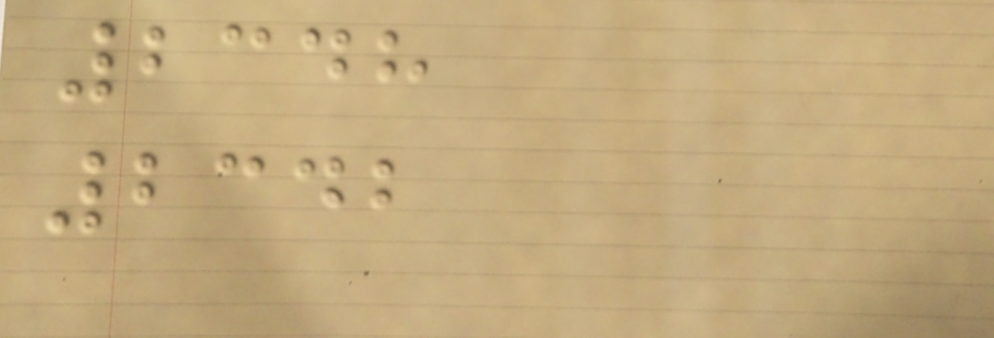2348
2342
